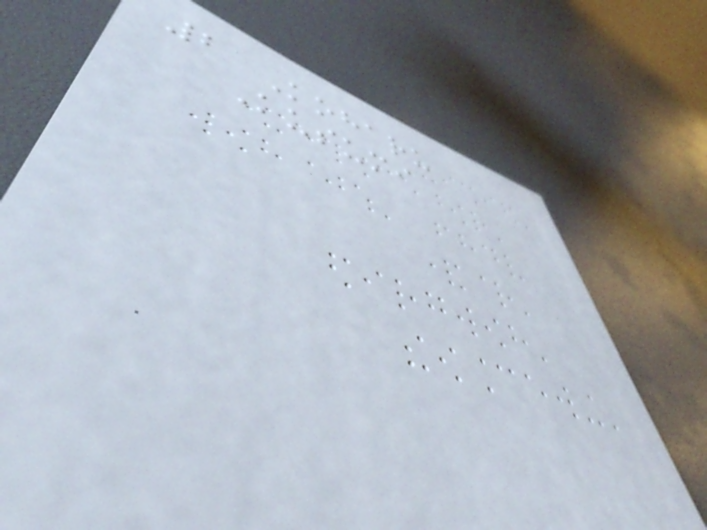2 Koharu
Kusumi
